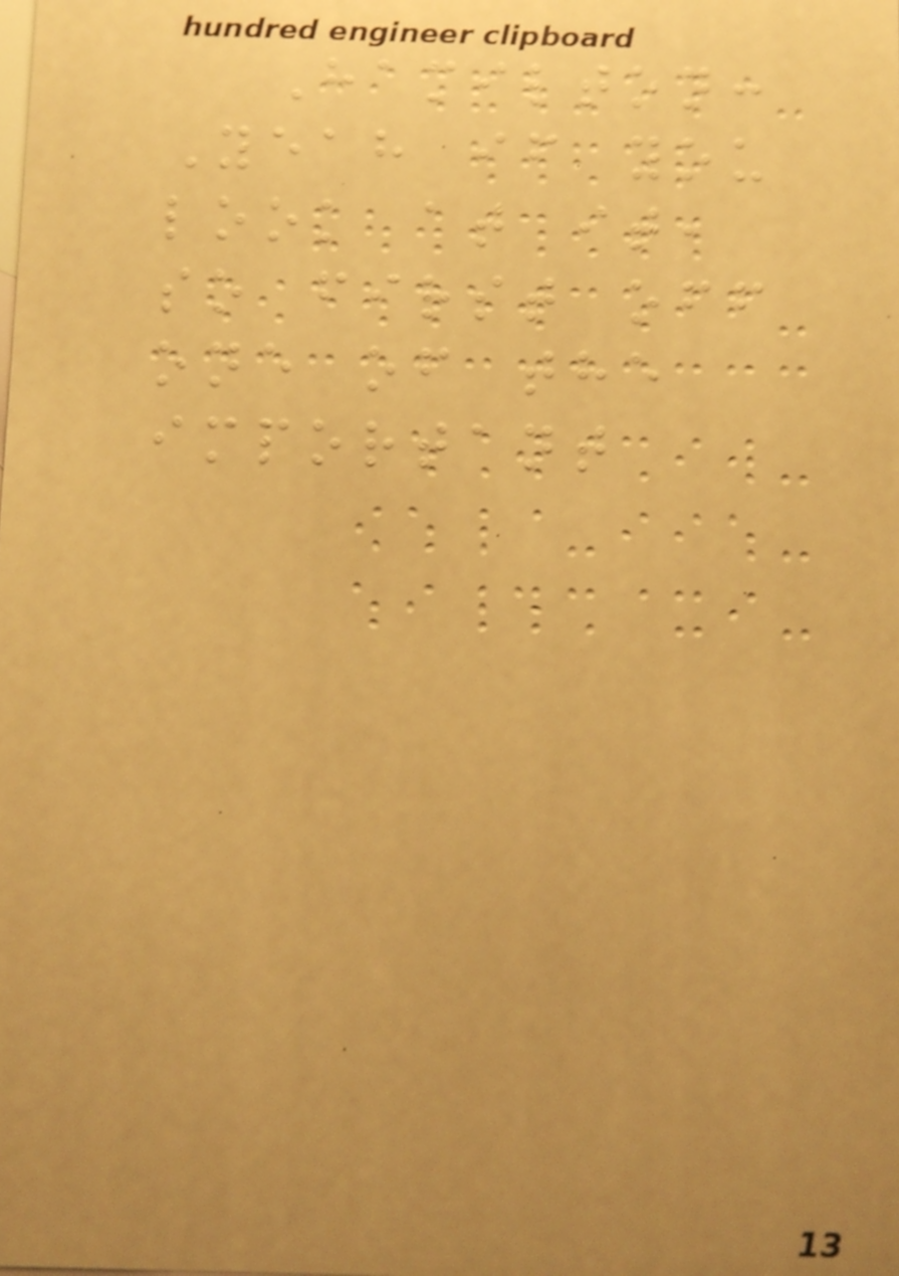Hamilton:
Yeah if you
look at it,
so first off
one of the
important
